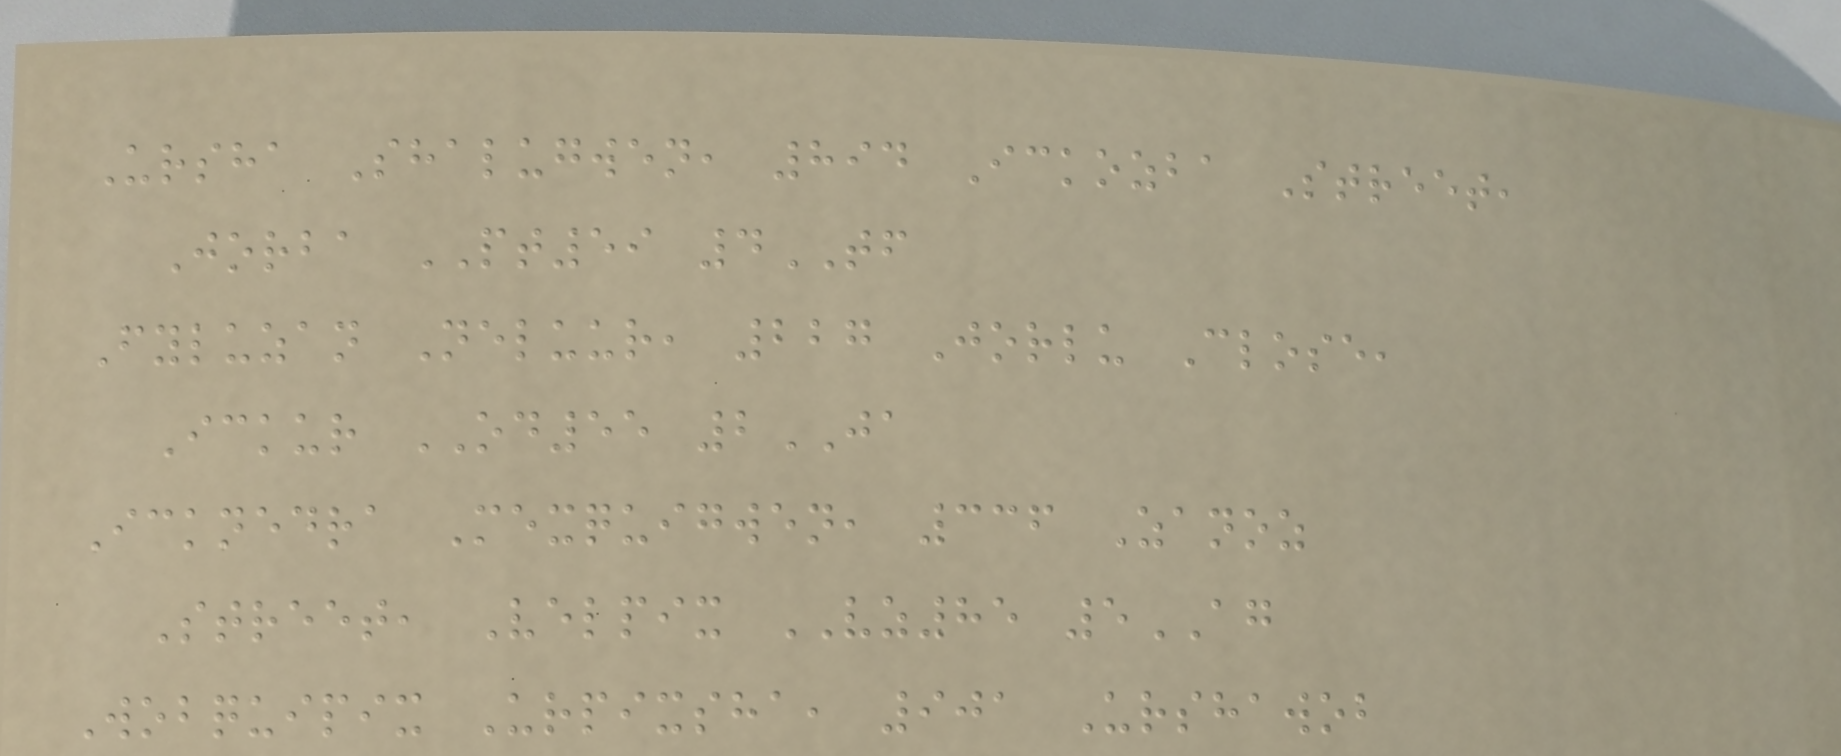Ursha Shalugwen, 894 Ickozba Street,
Jorba PT59 4TF
Fyluzan Neluur, 227 Jorlu Close,
Ickur OD55 2JA
Icknedra Mexquigwen, 336 Zanoz
Street, Velpix VZ85 5AG
Wobquipix Urpixsha, 901 Urshawob
